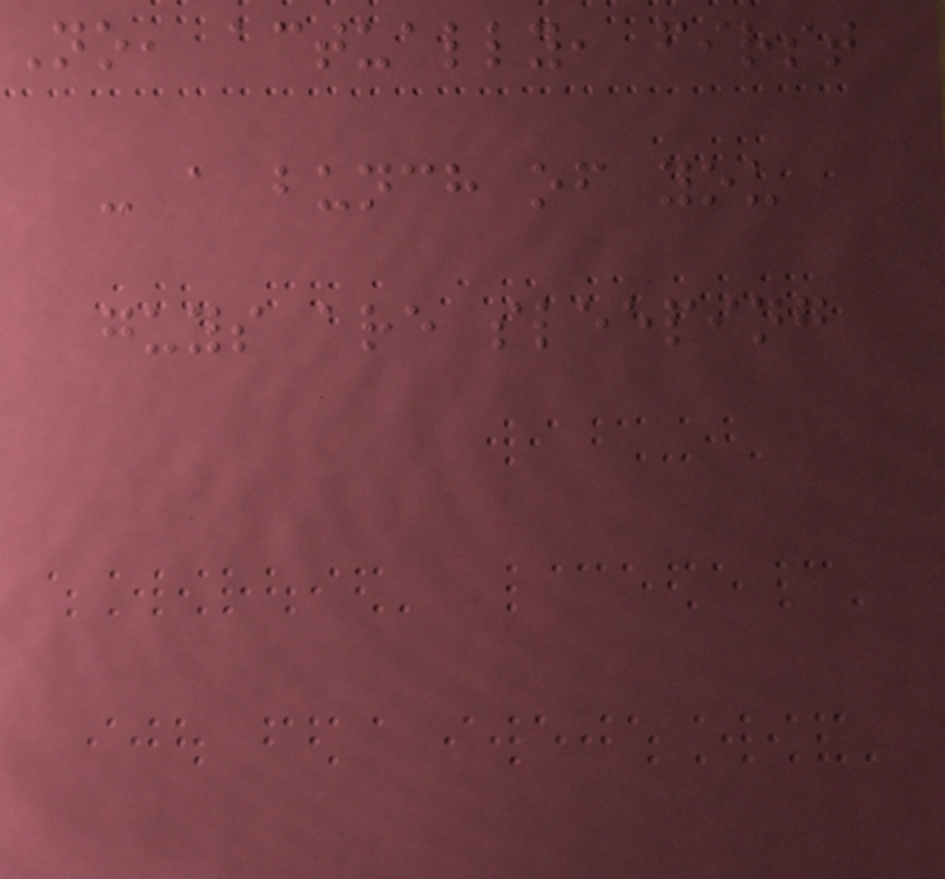No, actually, first
- a bunch of you
guys are sleeping
